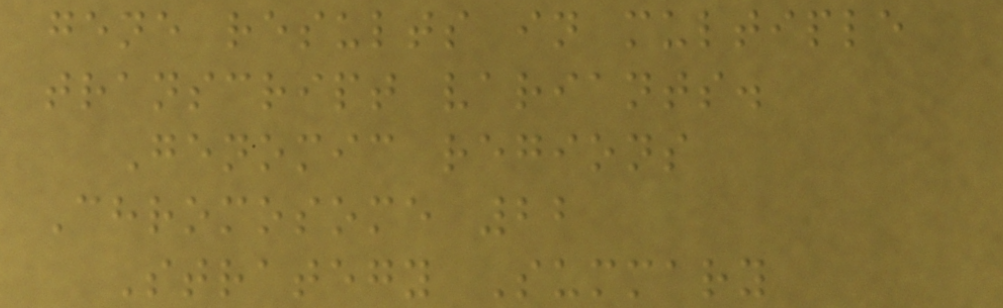gene results in multiple
transcript variants.
Genomic regions
Chromosome 22
Strategy Summary
